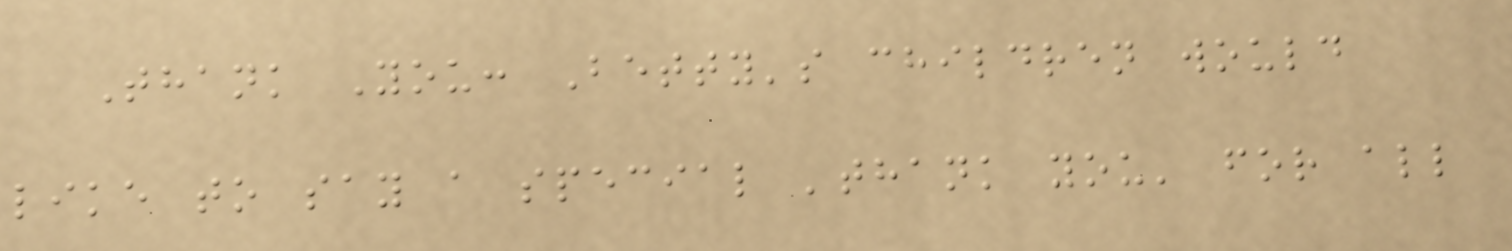Thank You: Betty's children would
like to say a special 'thank you' for all
